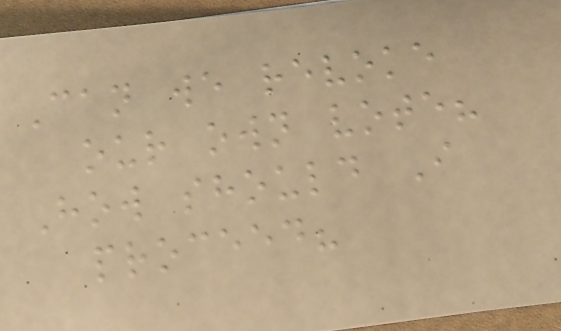Can we revoke
our own vote?
How should I
proceed?
